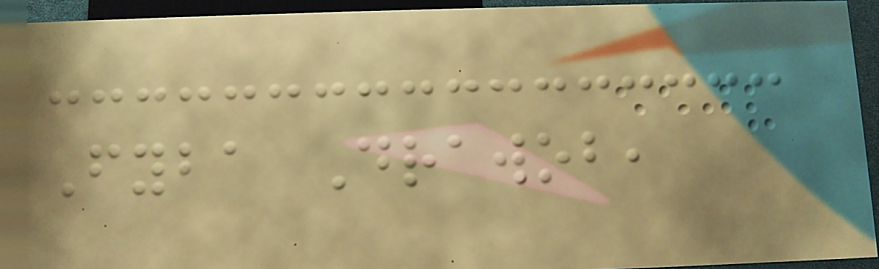Fyba Drawob,
